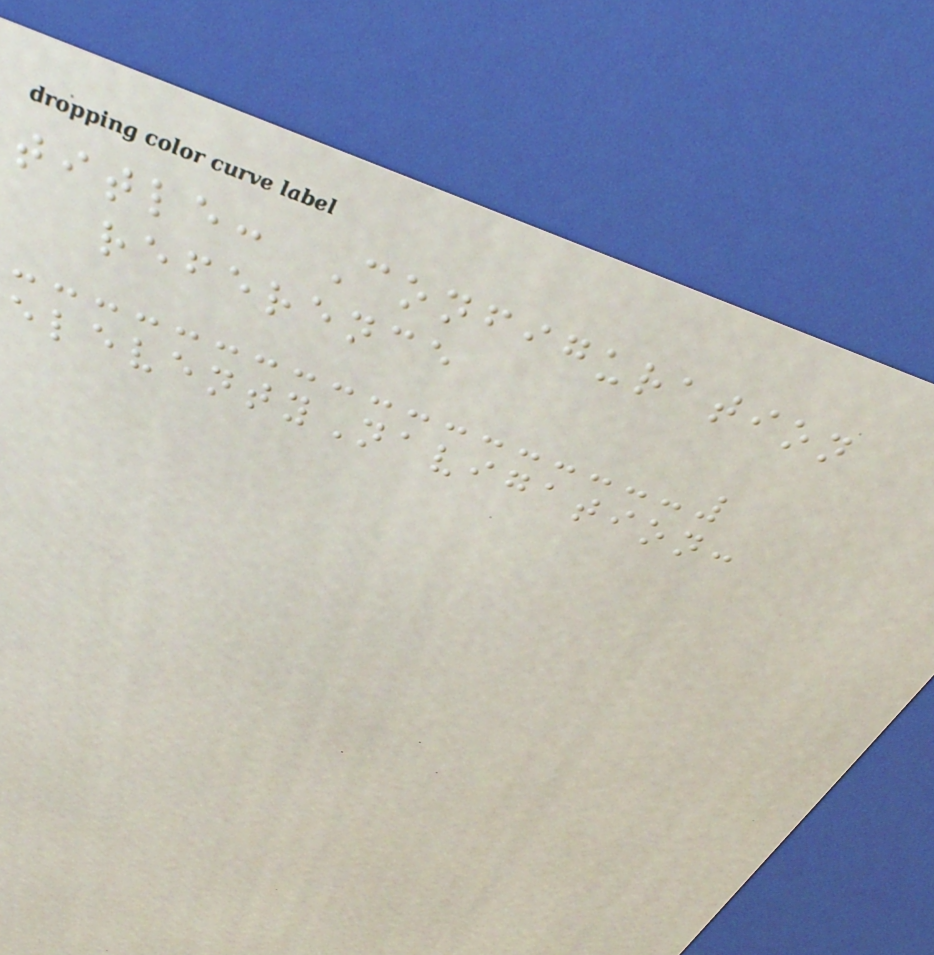title: Configuration
reference
eleventyNavigation:
